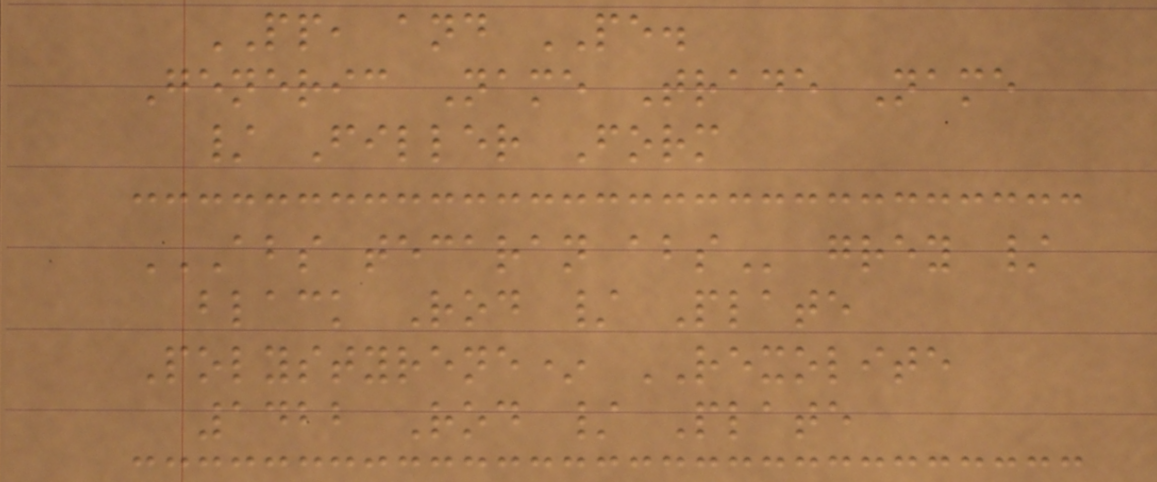PP, and PE.
Generic Name Trade Name
/ Filler Form
ABS TECARAN ABS grey /
black Rod / Plate
Polystyrene* REXOLITE
1422 Rod / Plate
